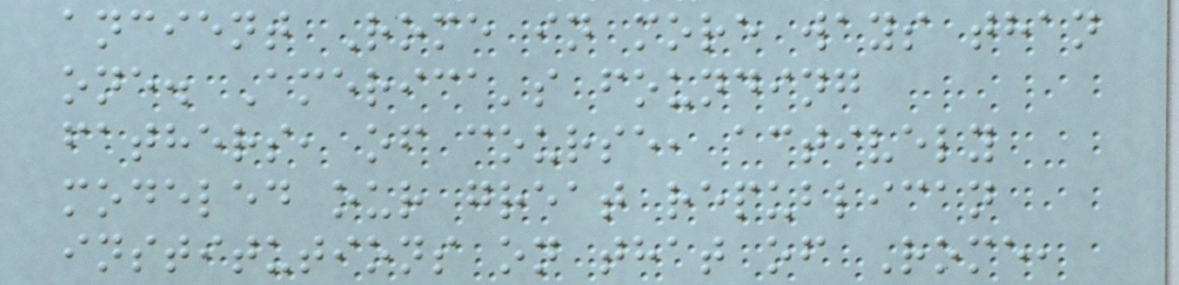ancient Rome in more ways than
one. America's founding
fathers, of course, actively
modeled our great republican
institutions on that of Rome,
